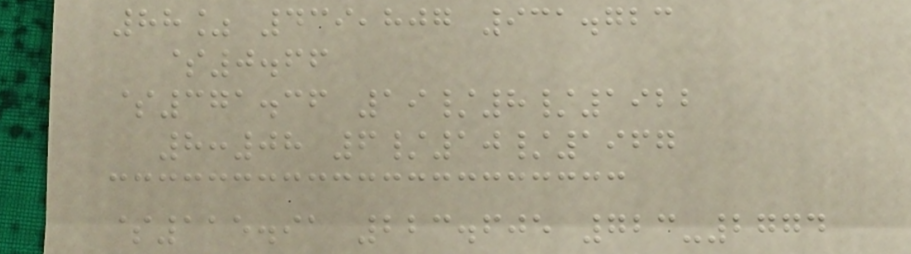88% 439,807 931.723
$0.66
$371.36 19/8/1922
8:08 6/10/1967
$115.91 223.605 723-2774
